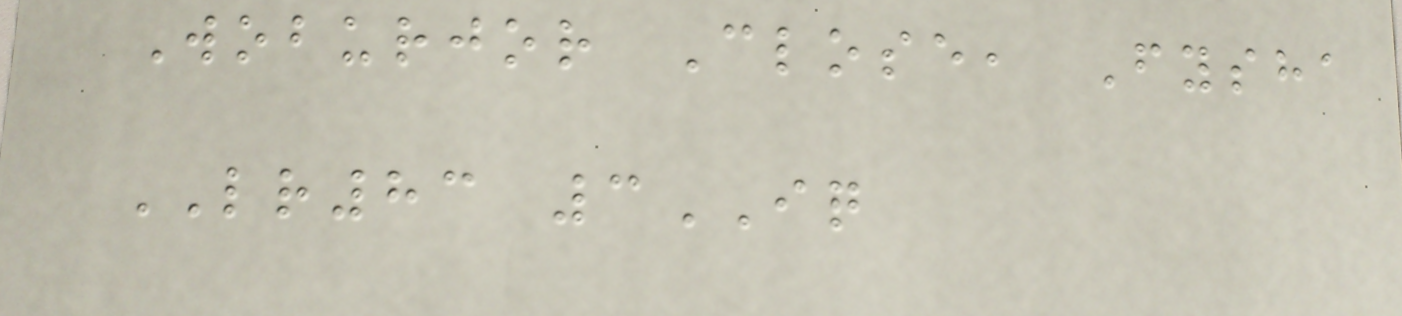Woburjor Close, Fysha
LR83 3IQ
